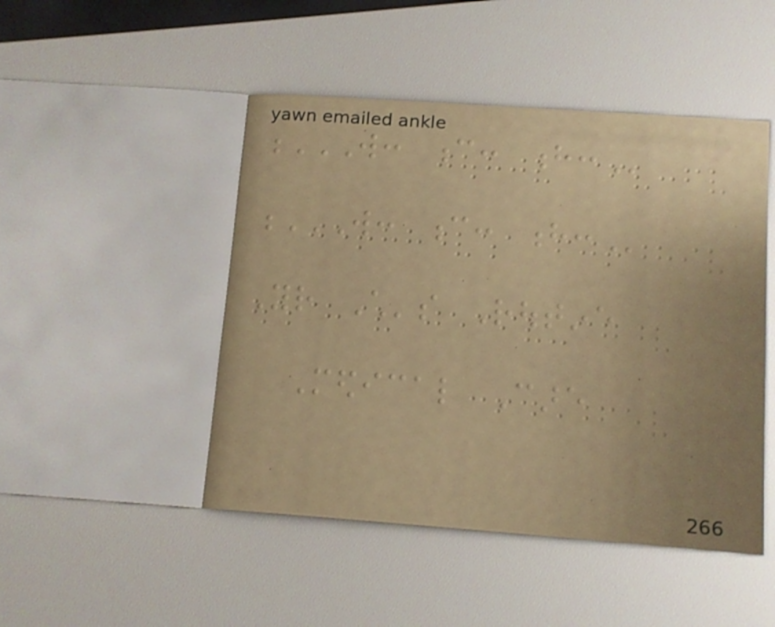W: C: H:
W: C: H:
Your Child's Routine
Medical Care
